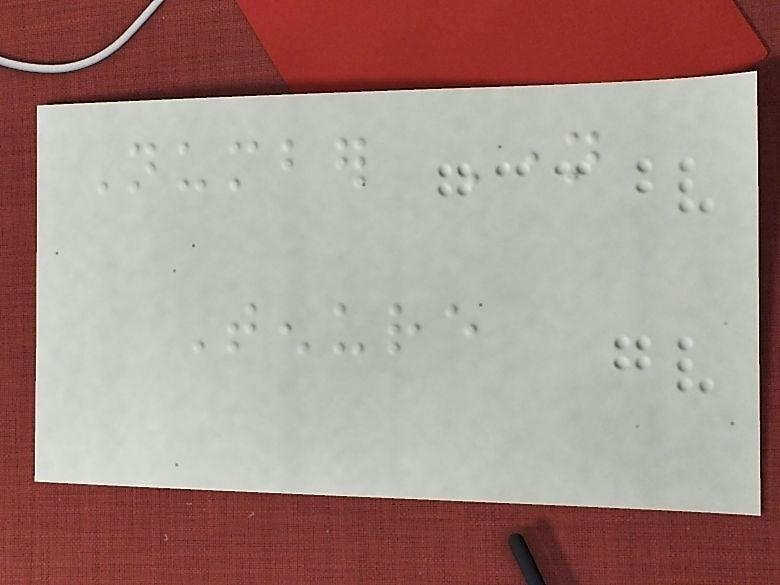Number Name
Tenure
